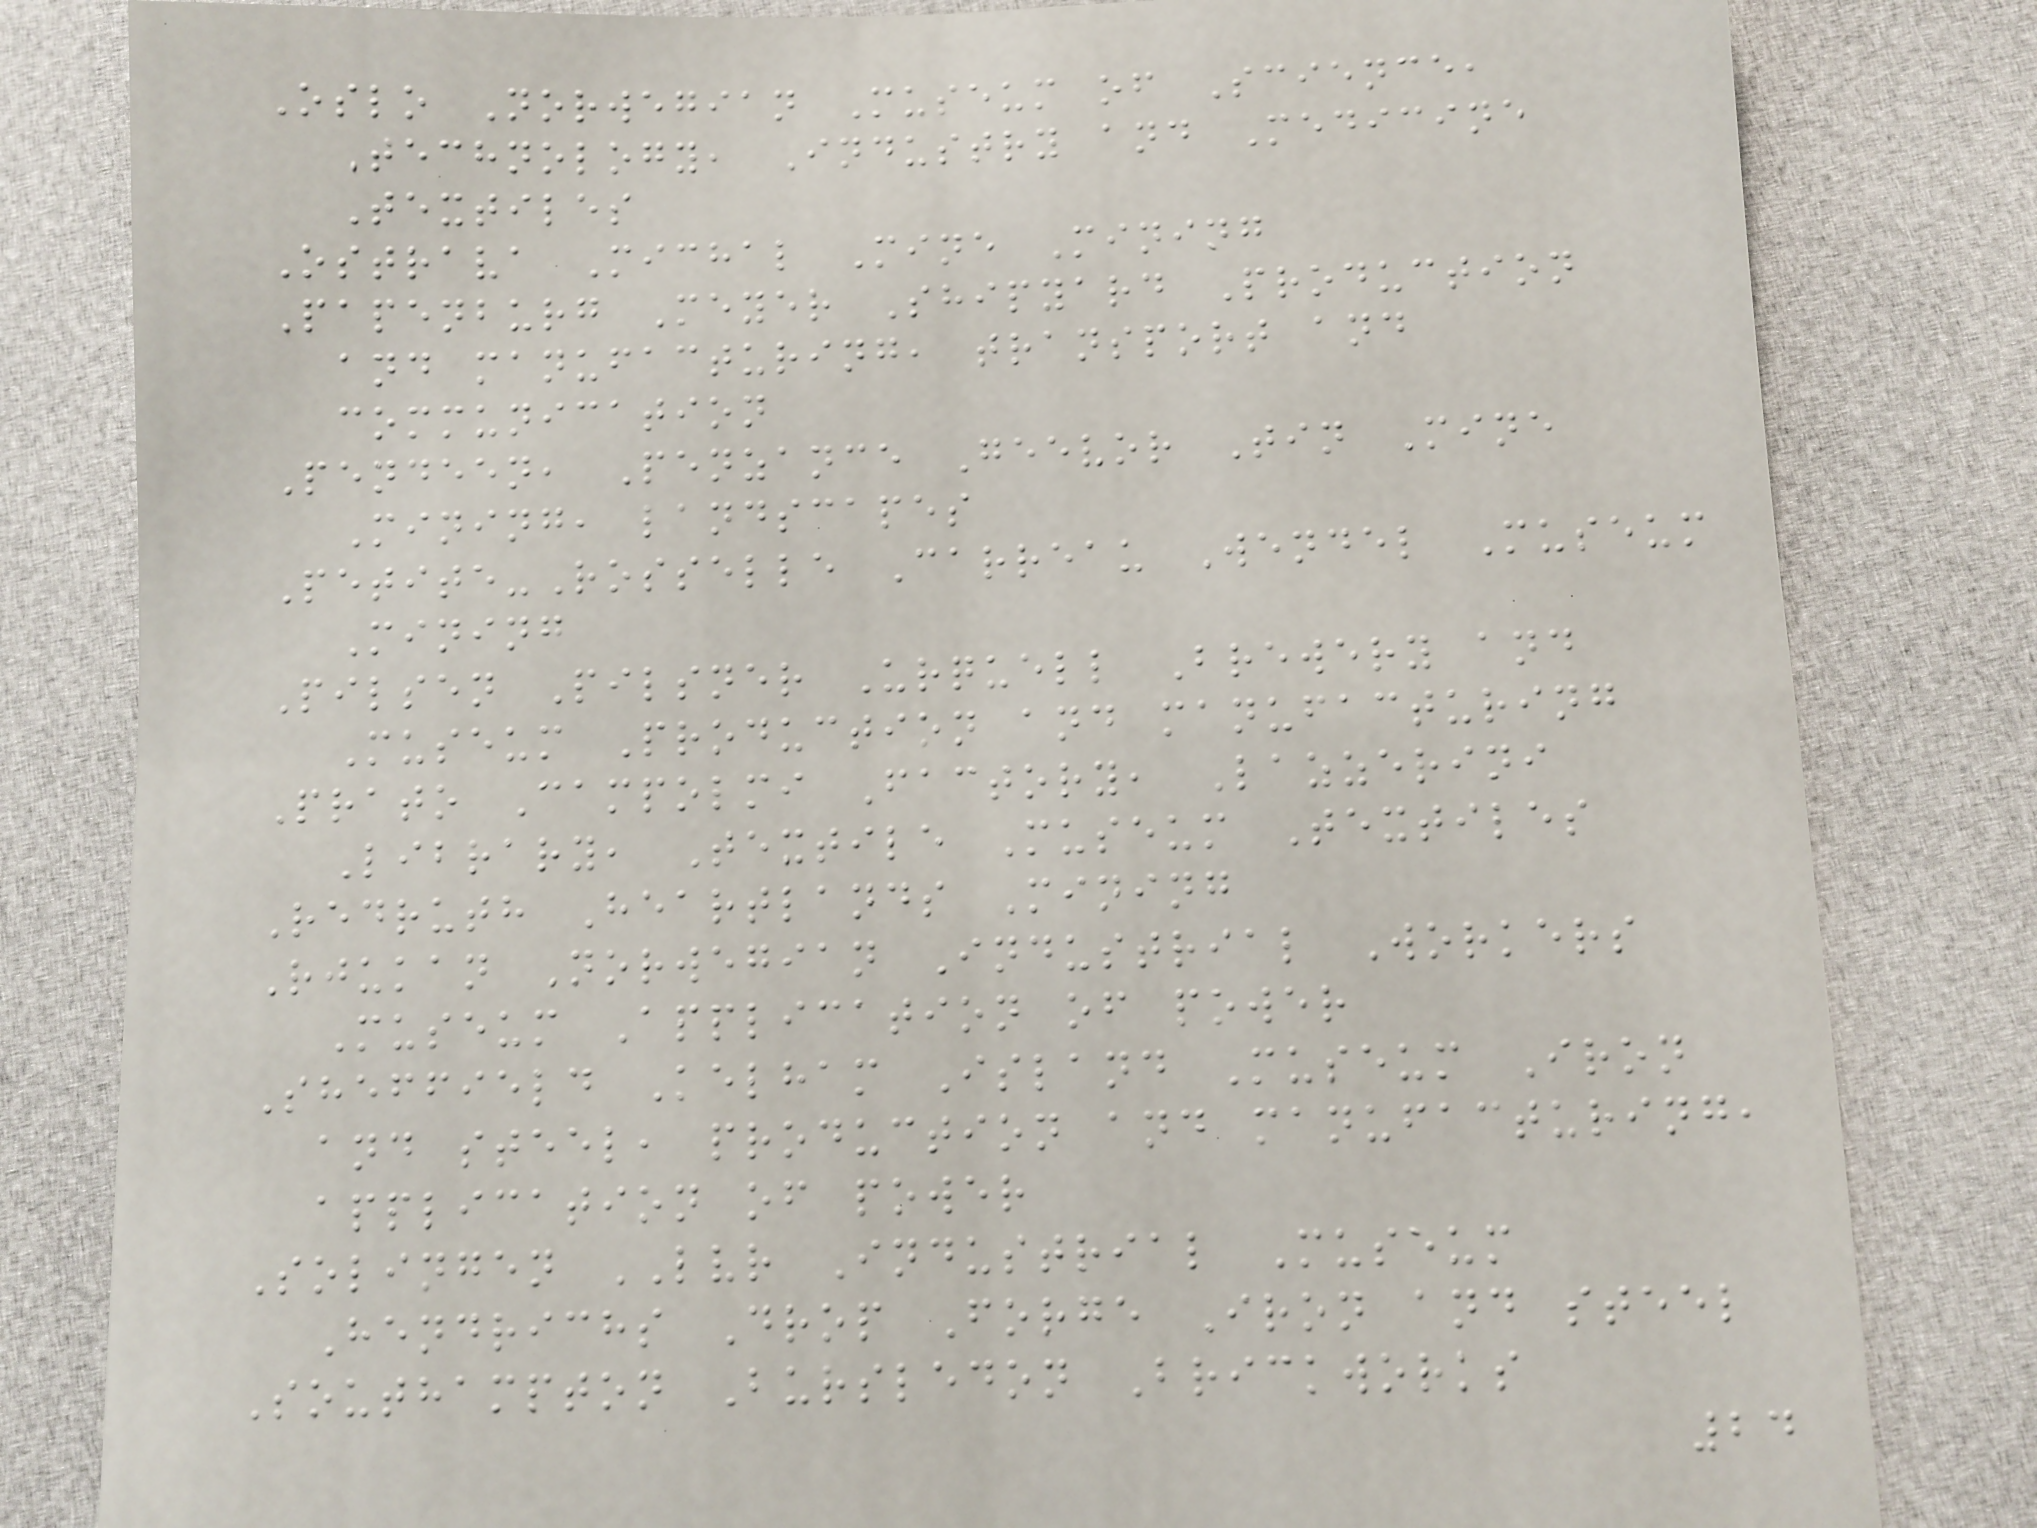Oslo Norwegian Museum of Science,
Technology, Industry and Medicine
Textiles
Ostrava Michal Mine Mining
Papenburg Meyer Shipyard Production
and manufacturing, transport and
communication
Pendeen, Penzance Geevor Tin Mine
Mining, landscapes
Petite-Rosselle Carreau Wendel Museum
Mining
Pilsen Pilsner Urquell Brewery and
Museum Production and manufacturing
Prato Campolmi Factory, Lazzerini
Library, Textile Museum Textiles
Redruth Heartlands Mining
Rjukan Norwegian Industrial Workers
Museum Application of power
Sheffield Kelham Island Museum Iron
and steel, production and manufacturing,
application of power
Solingen LVR Industrial Museum
Hendrichs Drop Forge Iron and steel
Southampton Bursledon Brickworks
24
